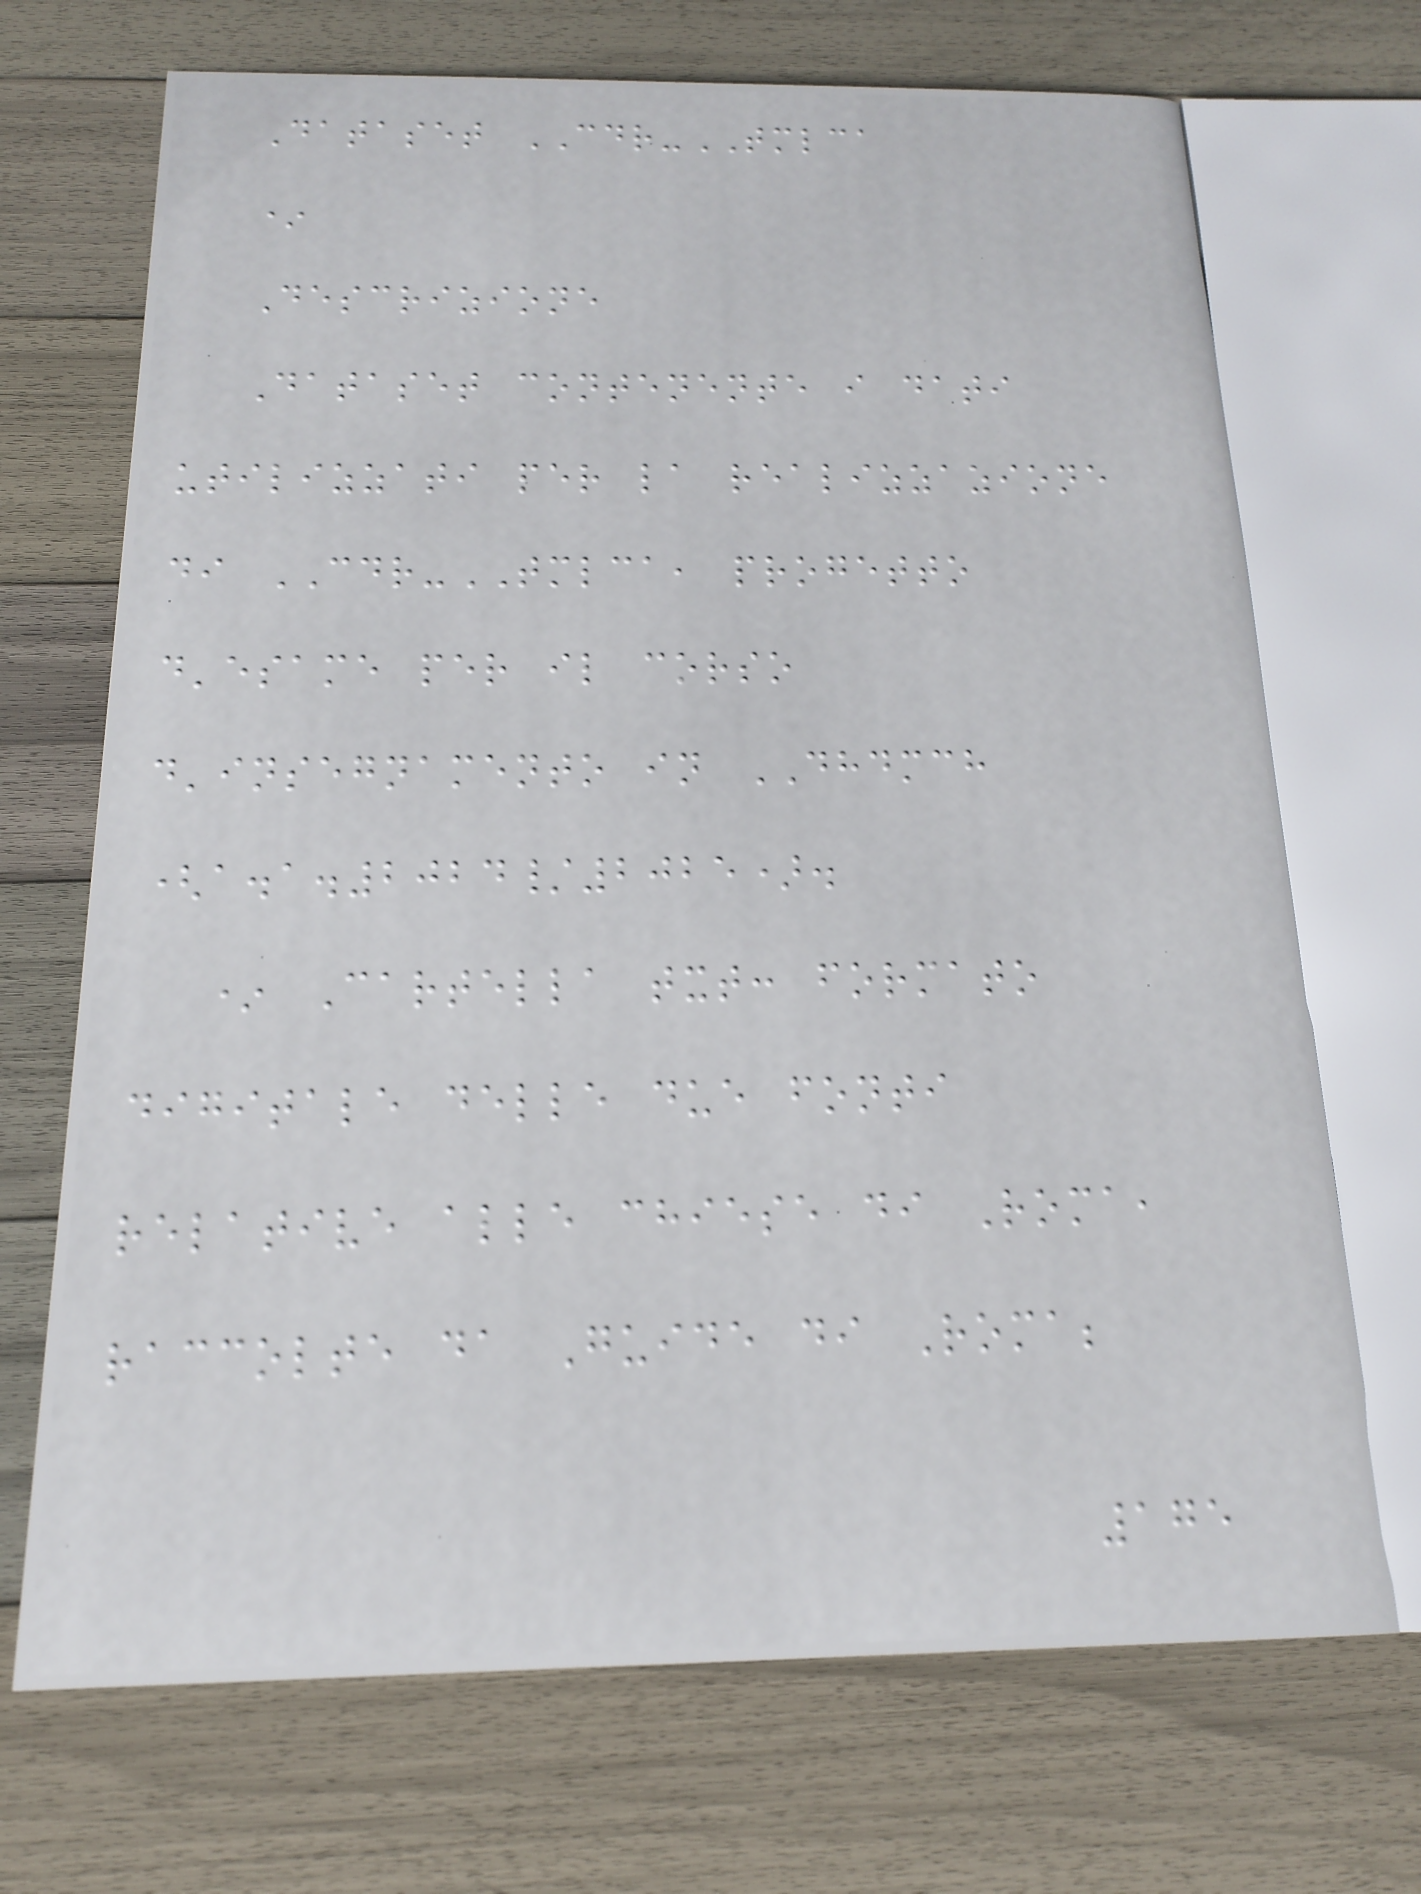Dataset CDR-TMLCA
*
Descrizione
Dataset contenente i dati
utilizzati per la realizzazione
di CDR-TMLCA, progetto
d'esame per il corso
d'insegnamento in DHDMCH
(a.a.2024/2025).
* Cartella txt: formato
digitale delle due fonti
relative alle chiese di Roma,
raccolte da Guide di Roma;
175
